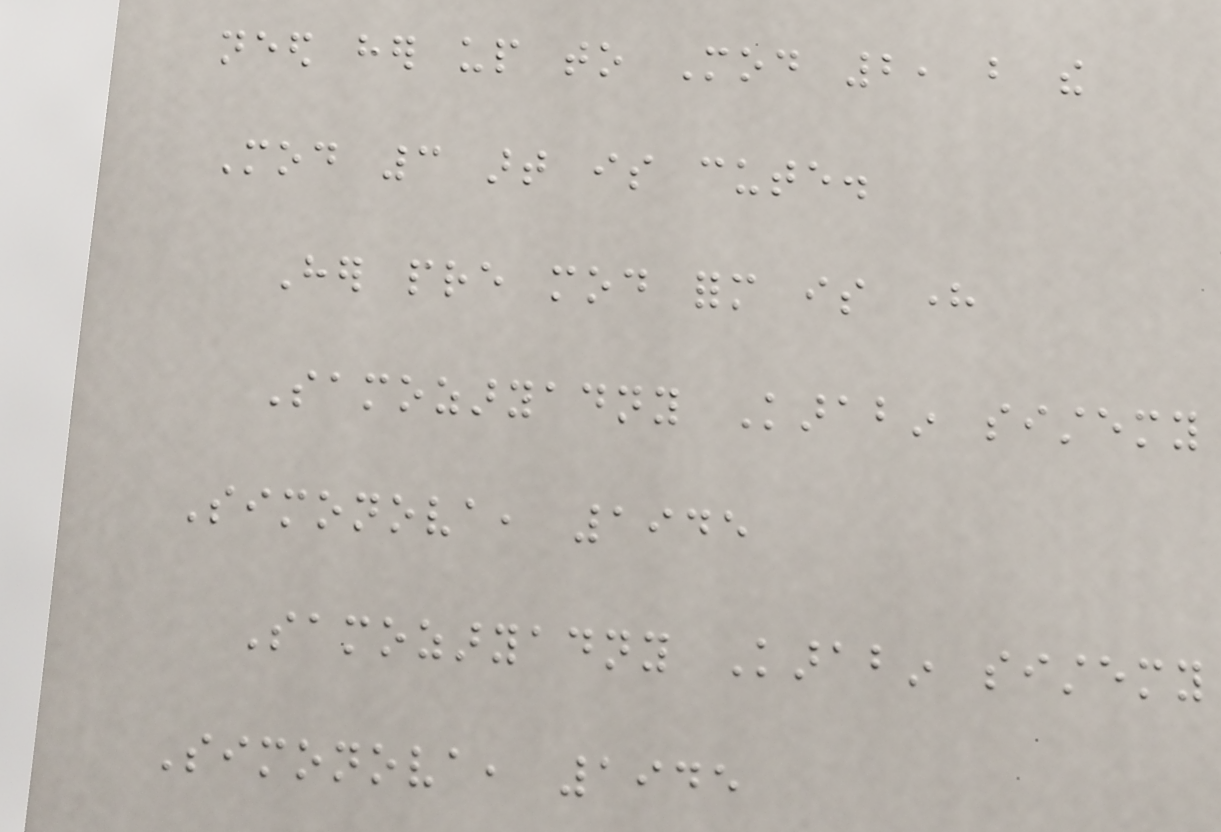need her up to Mod 2, but the
Mod 3 art is cute.
Her pre mod form is here
Samozaryadny Karabin sistemy
Simonova, 1945
Samozaryadny Karabin sistemy
Simonova, 1945
